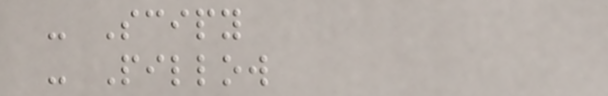- Scipy
- Pillow
